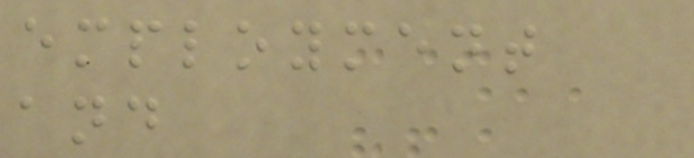employment
and
